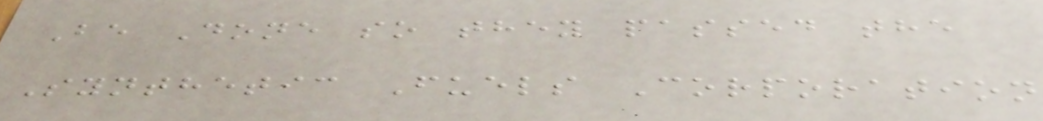Be Done so they passed the
Synthetic Fuels Corporation
